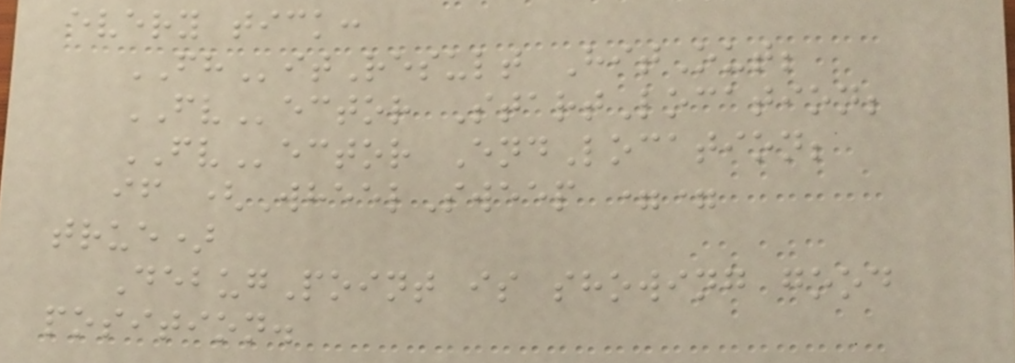every tick:
FHitResult HitOut;
FVector StartLocation;
FVector EndLocation;
if (WheelSweep ==
true)
DebugPoint is showing good
position.
